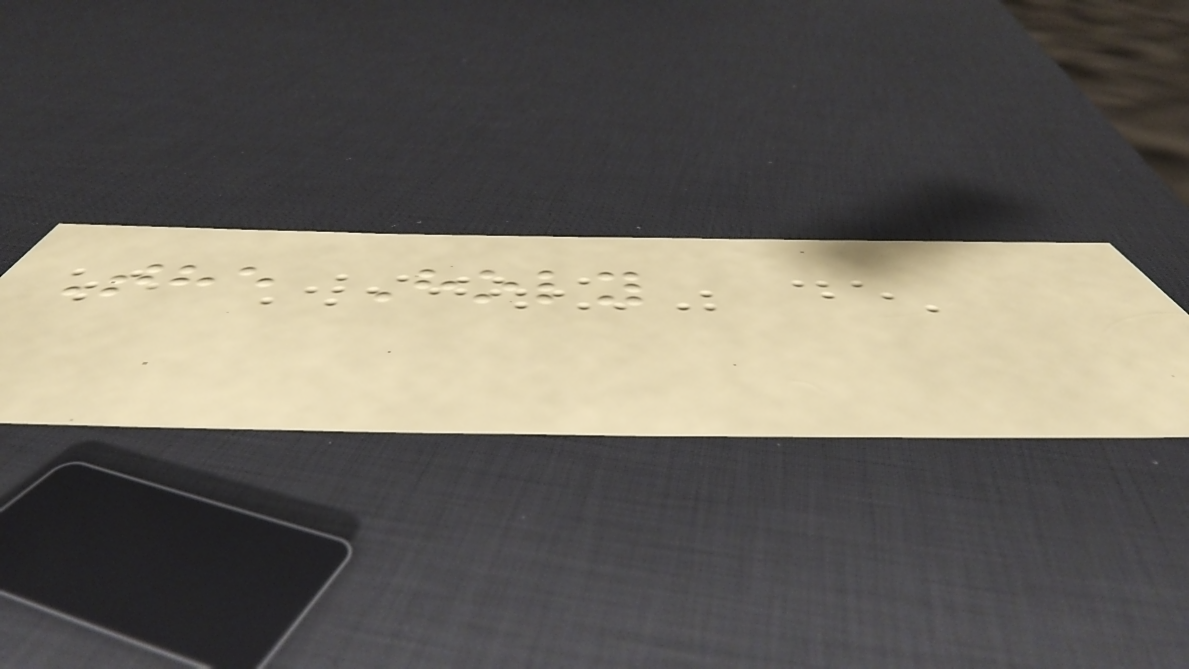The Holy
